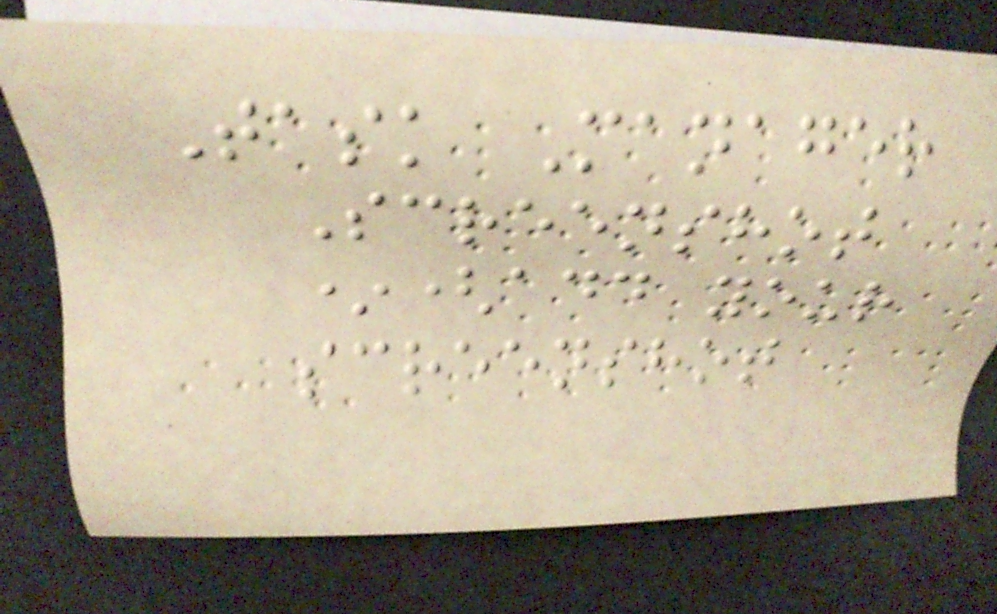Task Manager
Screenshot
*(add your
screenshot
